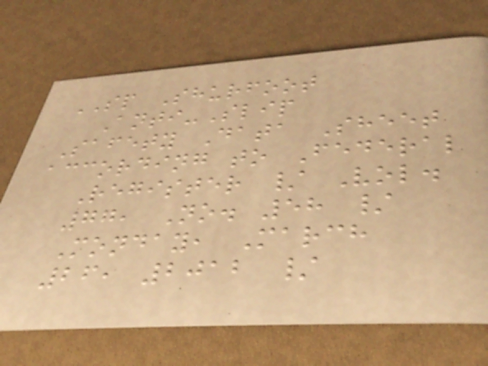SP Shurfoot
Anti-Slip
Safety Data Sheet
according to Federal
Register / Vol.
77, No. 58 /
Monday, March
26, 2012 /
